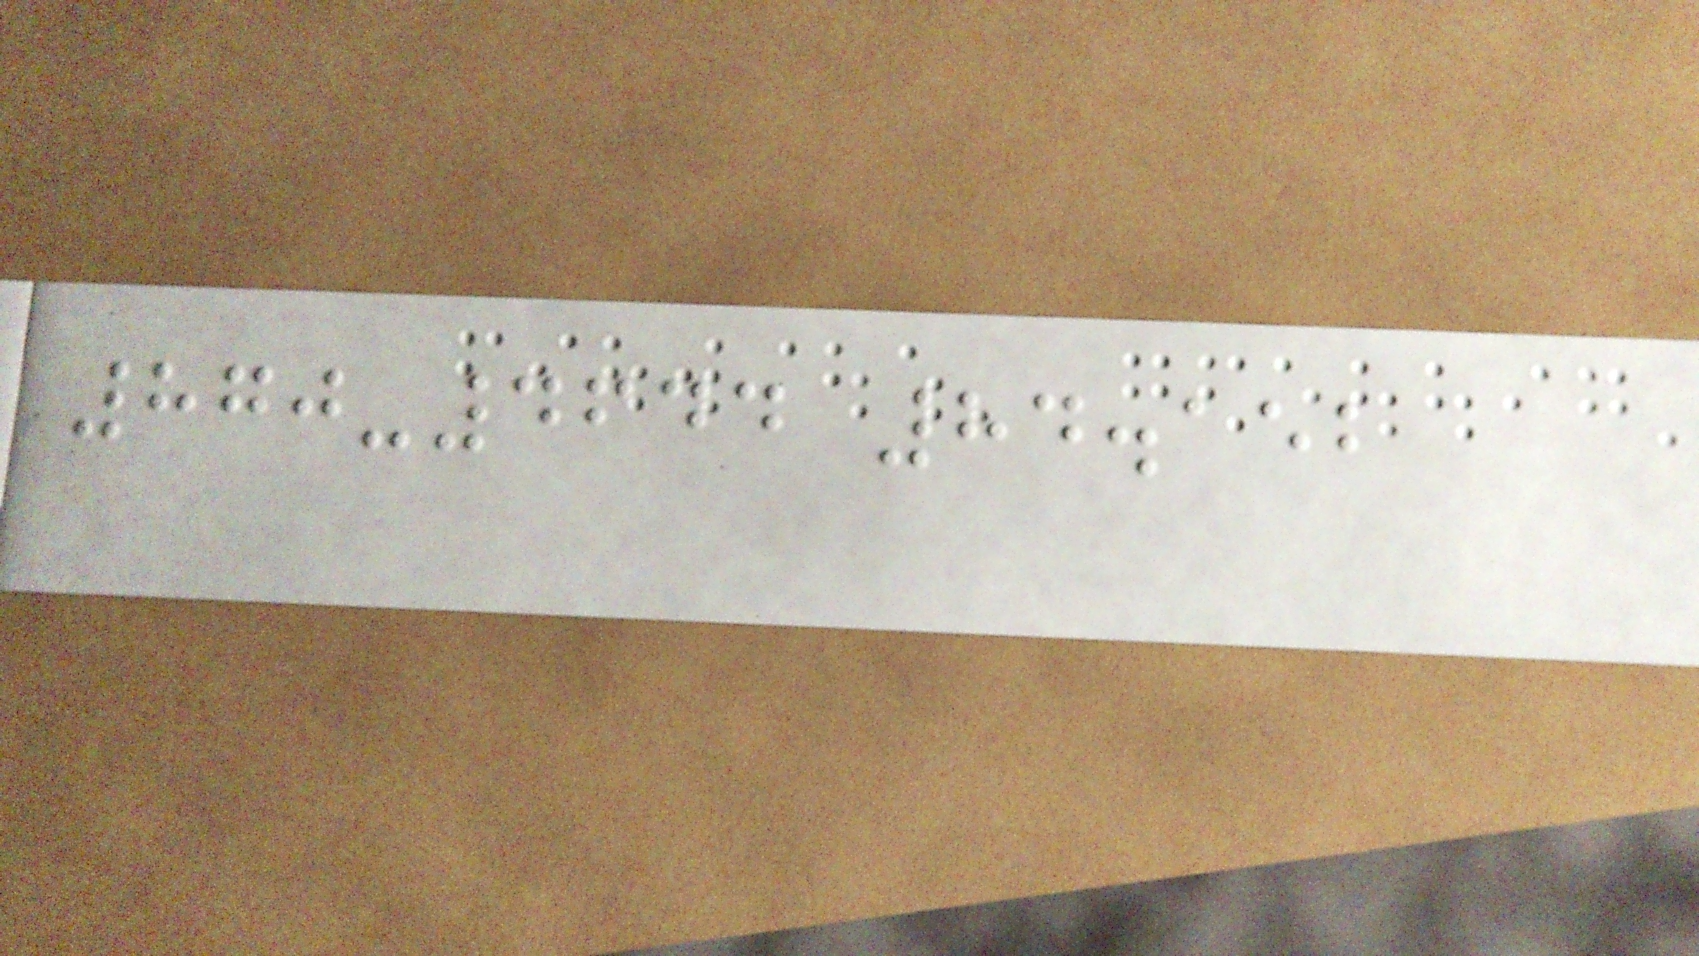870-4644 84.152
